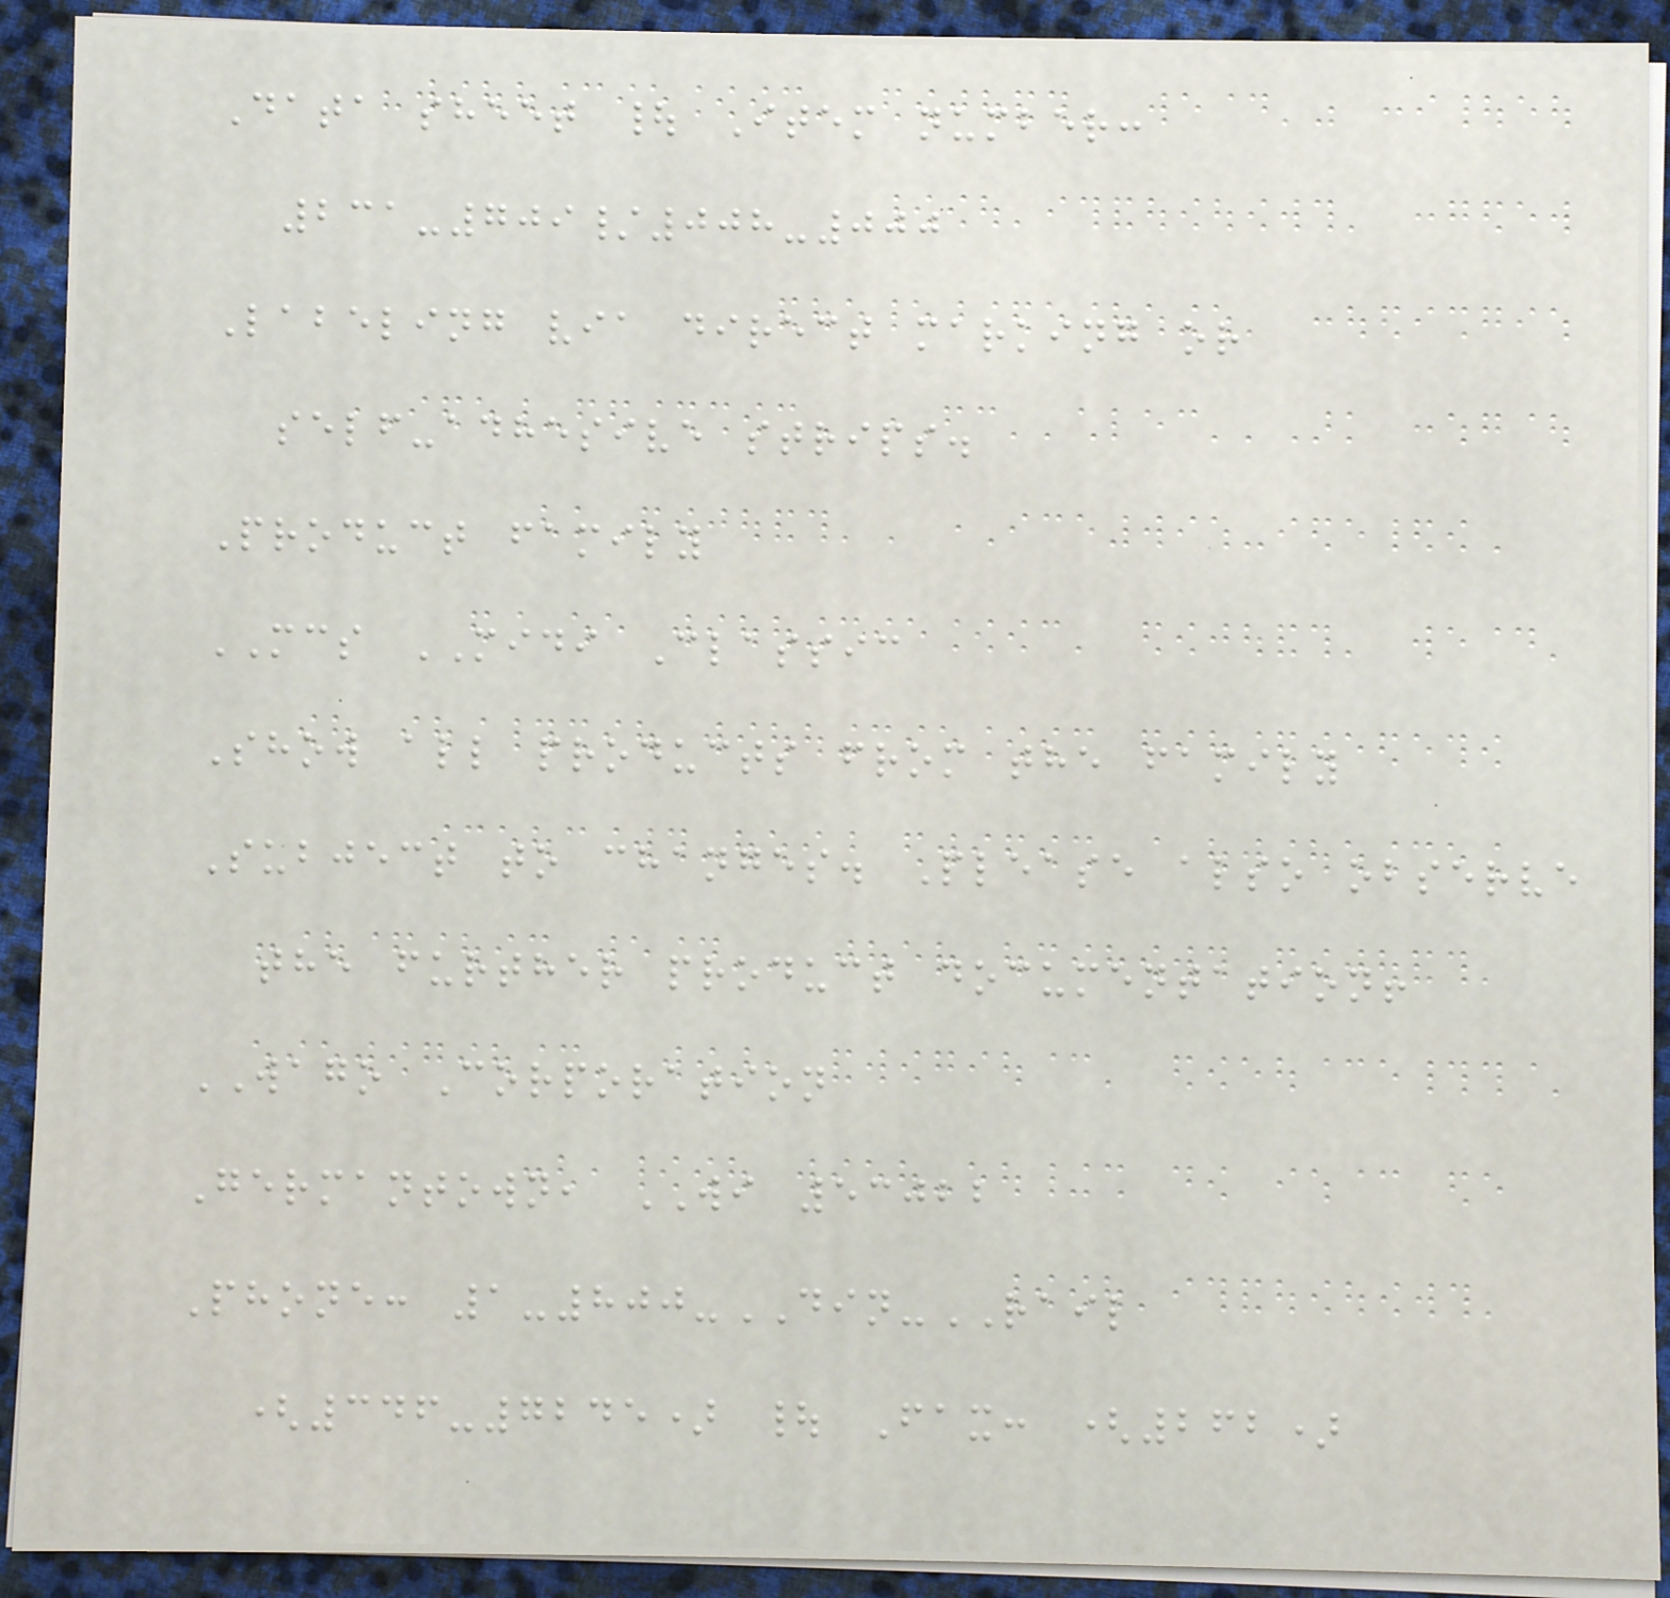Data sheet | Item number:
231-709/008-000
Labeling via direct marking or
self-adhesive strips.
Product family
MCS MIDI Classic
Show all products from the family
Subject to changes. Please also observe
the further product documentation!
WAGO Corporation
Germantown, WI 53022
Phone: 1-800-DIN-RAIL
(346-7245) | Fax: (262)
